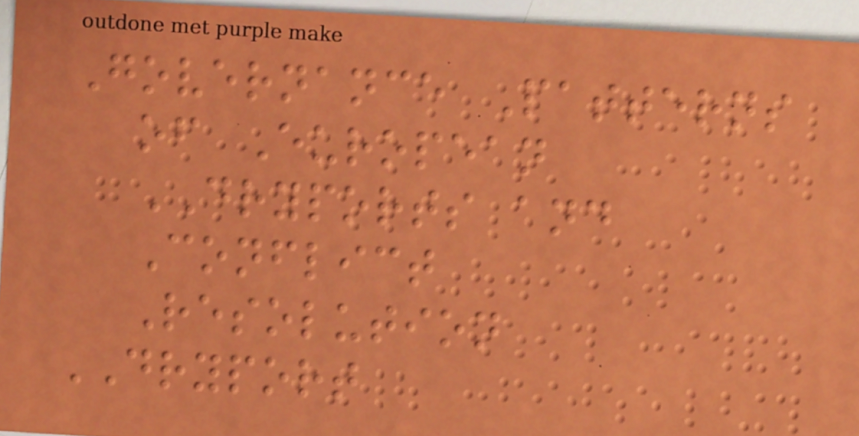Governance Patterns
of European
DRYPORTS and
Conflict
Resolution
DRYPORT
